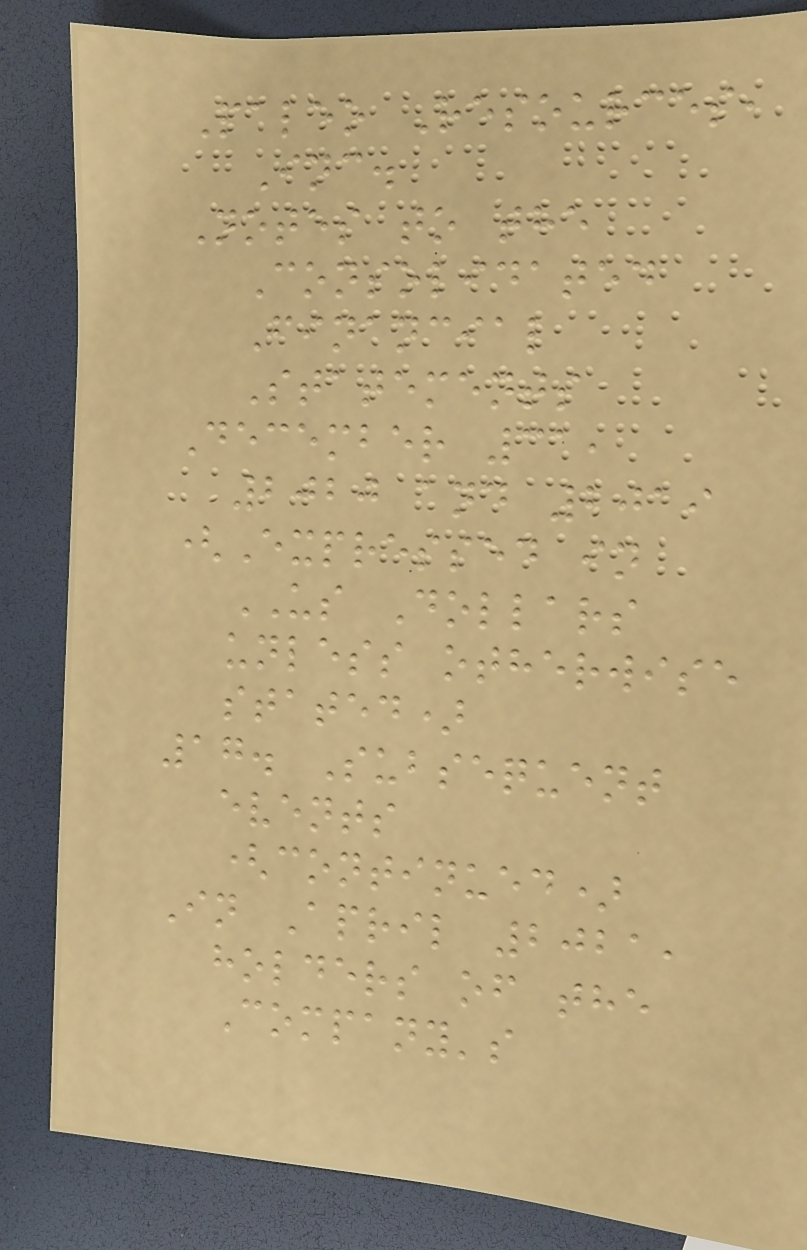Paleo Resources,
Inc.
Notes to the
Consolidated
Financial
Statements
December 31,
2020 and 2019
(Expressed in
US Dollars
unless otherwise
stated)
17. Subsequent
events
(continued)
In April 2021,
holders of the
Company's
